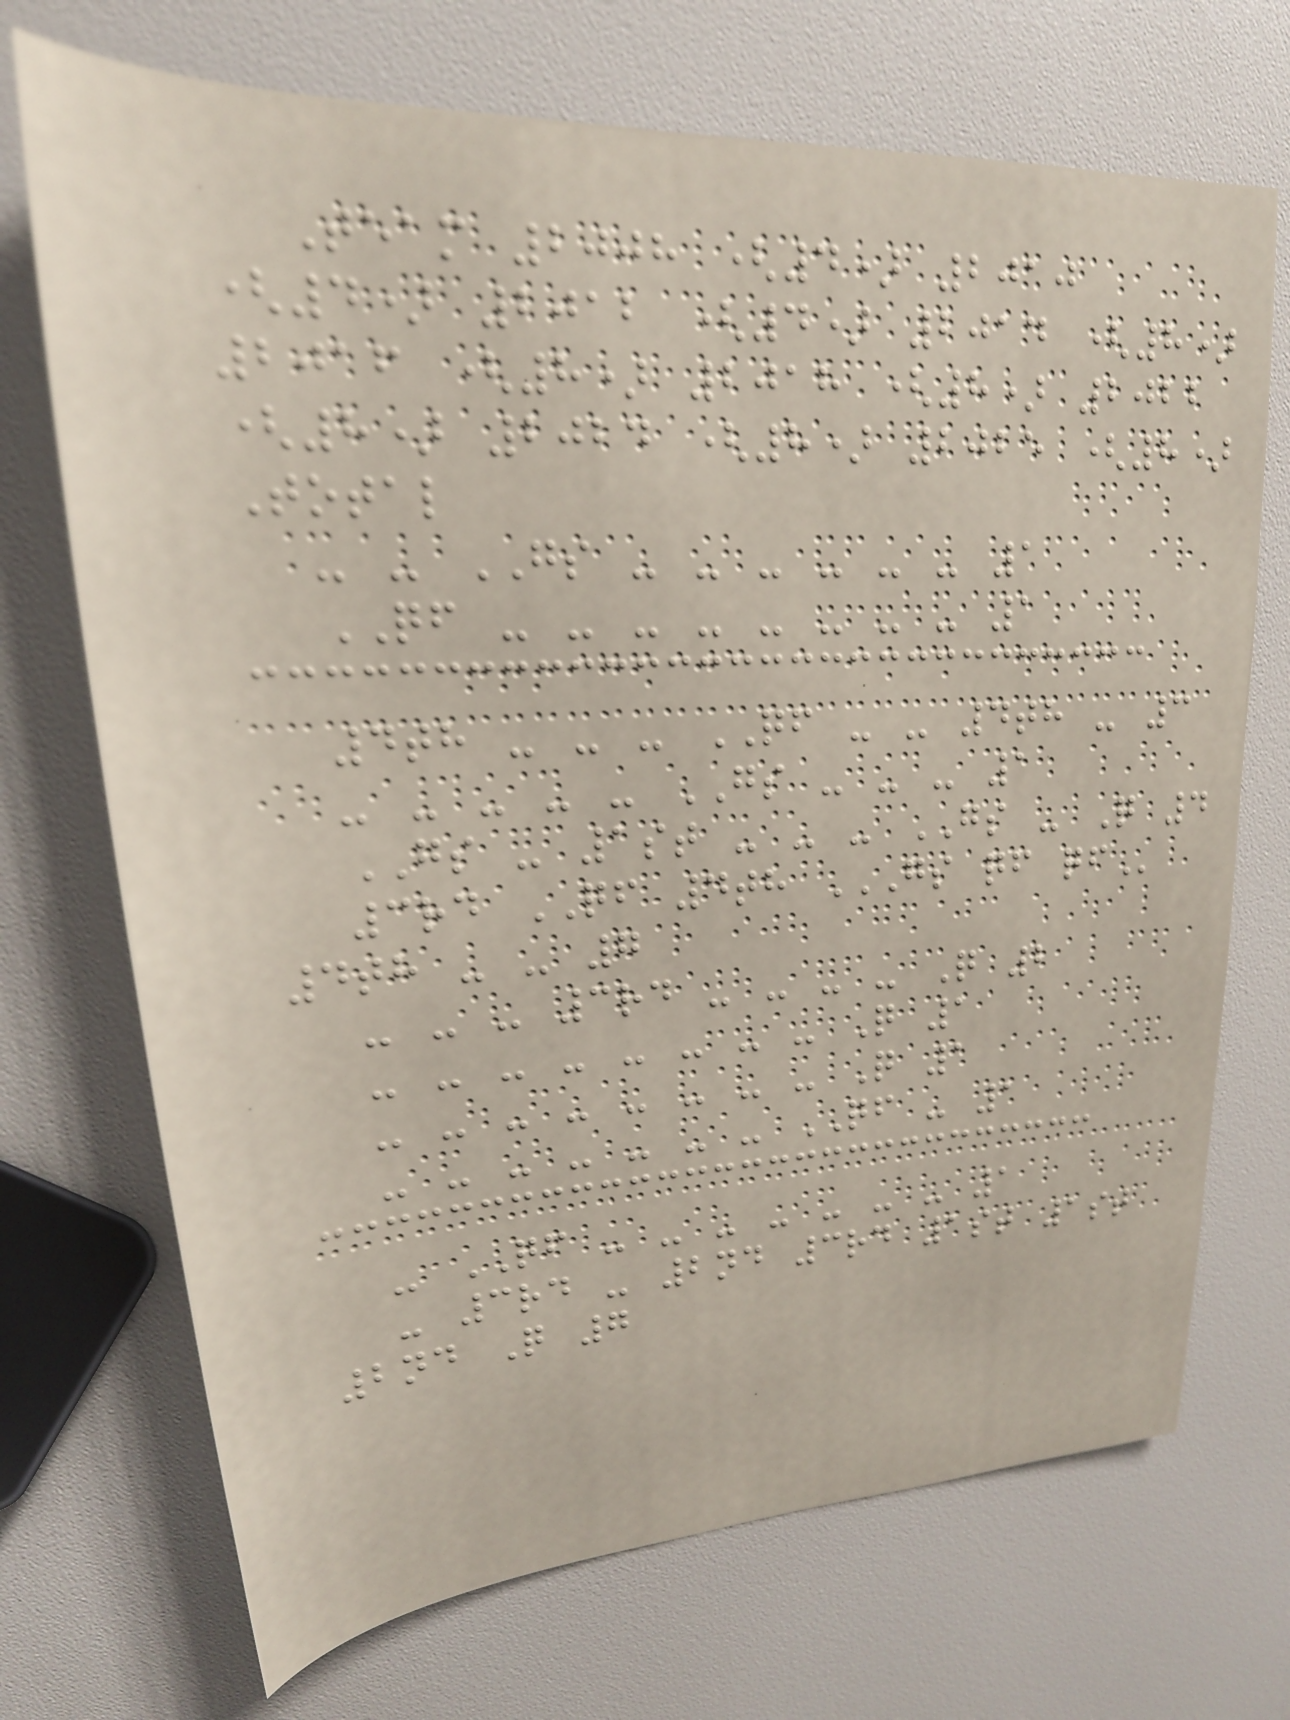Team 2008 (4) 2010
(4) 2012 (4) 2014 (8)
2016 (8) 2018 (8) 2022
(8) 2024 (8) 2025 (8)
Total
- - GS - - - - - - 1
QF - - - - - - - - 1
4th - - - QF - - 4th - 3
- - - - - GS - - - 1
GS - 1st - - - GS - Q 4
3rd QF 4th GS QF QF
4th - - 7
- - - 3rd - - - - Q 2
- - - - - - - - Q 1
- - - - - - - - Q 1
- - - - - - - QF - 1
- QF - - - - - - - 1
- 3rd - 2nd 3rd 1st 1st
2nd Q 7
